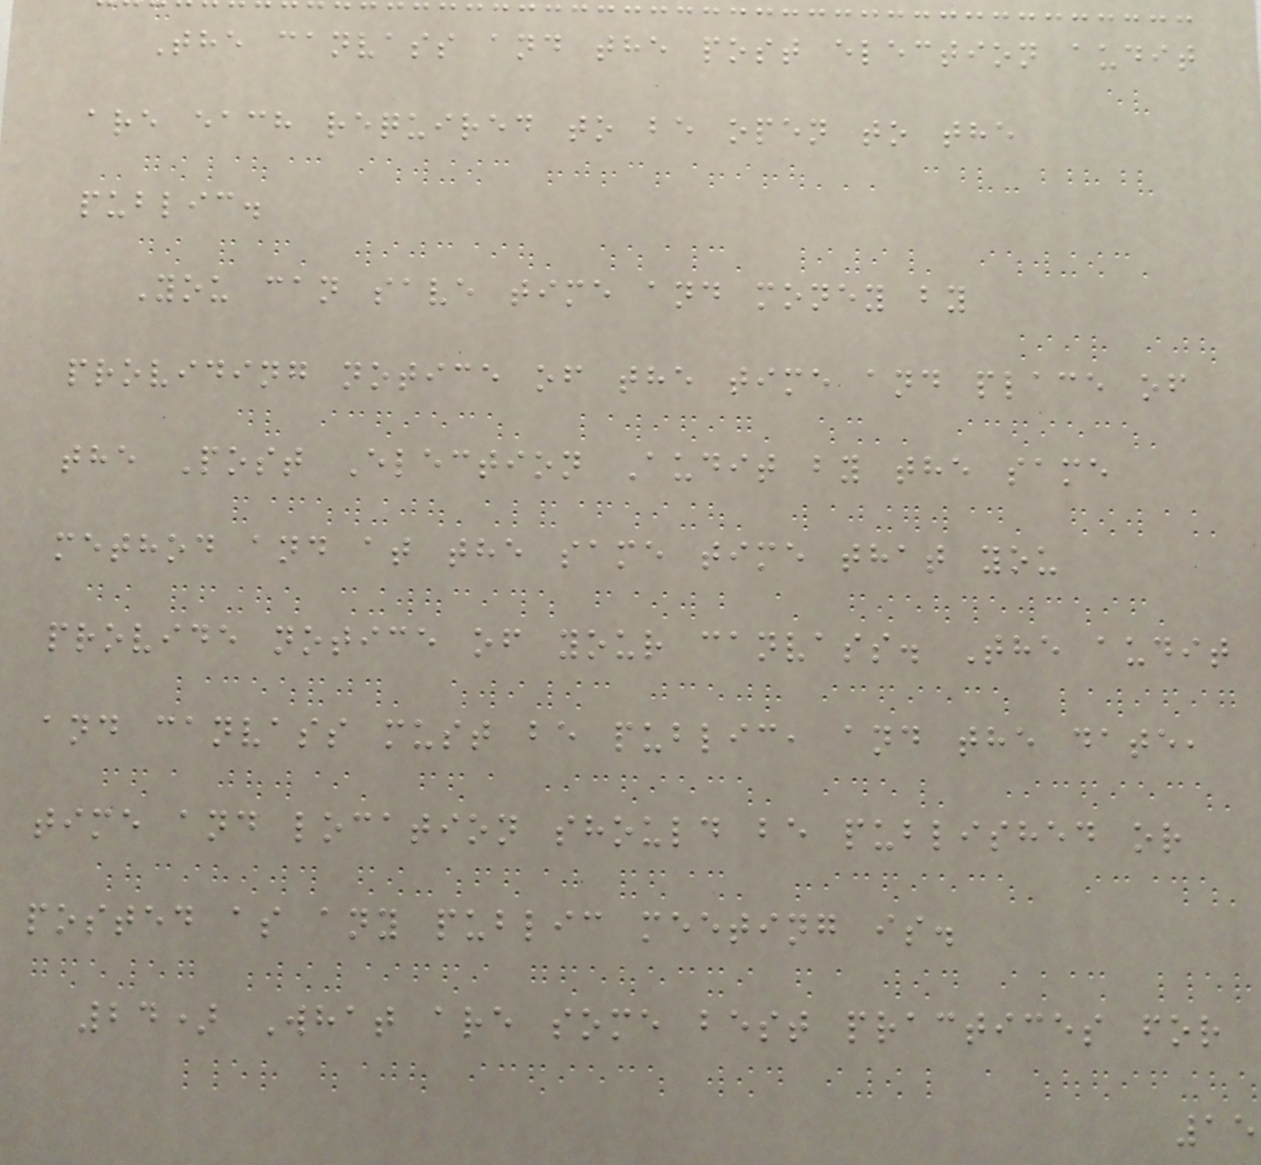The canvass and the post election audit
are each required to be open to the
public.
You can save time and money by
providing notice of the time and place of
the Post Election Audit by the same
method and at the same time that you
provide notice of your canvass. The audit
and canvass must be public, and the date,
time and location should be published or
posted as any public meeting is.
24) What are some best practices for
15
